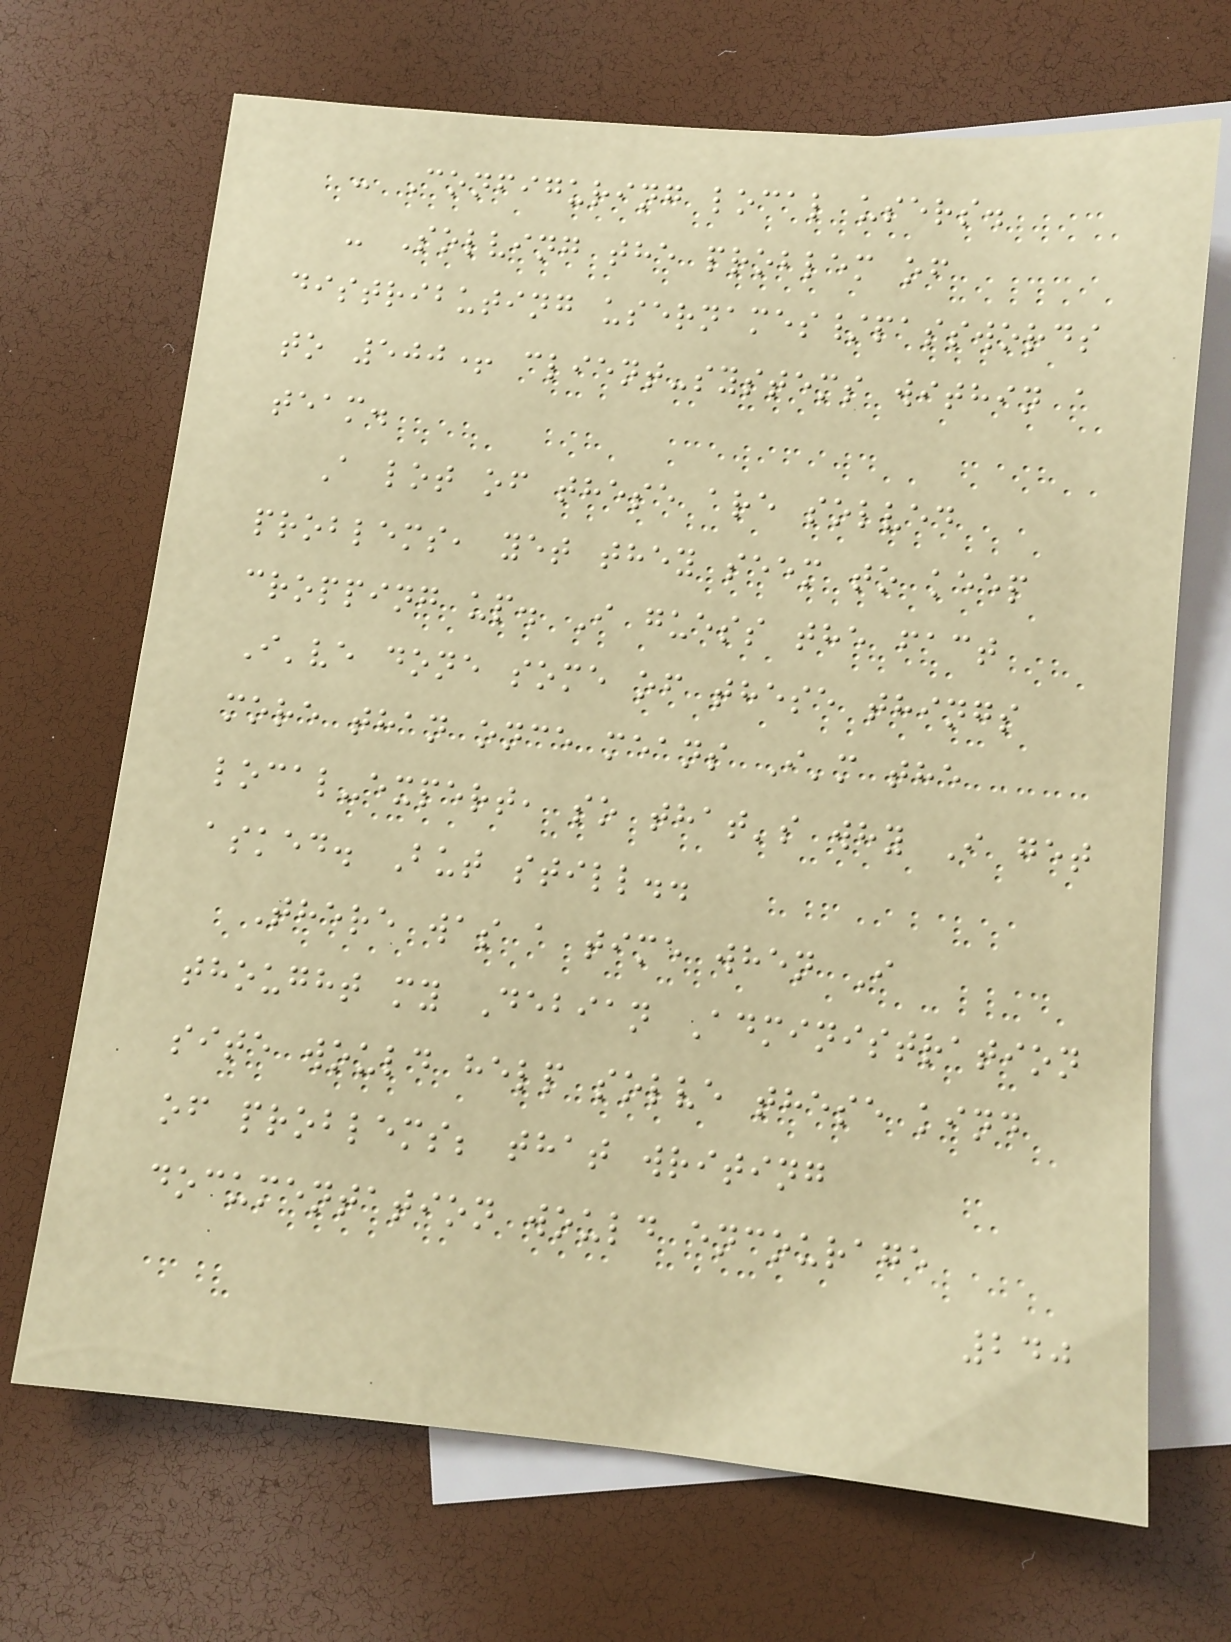- Configuring local users.
- Solving the problem of
distributing usernames/passwords
to 500+ client-systems within a
team.
A lot of these are solved
problems, yet they seem to keep
cropping up. I guess the fact
I've done some of these things
more than once means I'm the
local-expert, so that's why I get
asked. But still..
There was a time when I
thought my Debian Administration
site would help solve these kind
of problems; that writing
documentation would encourage
240
